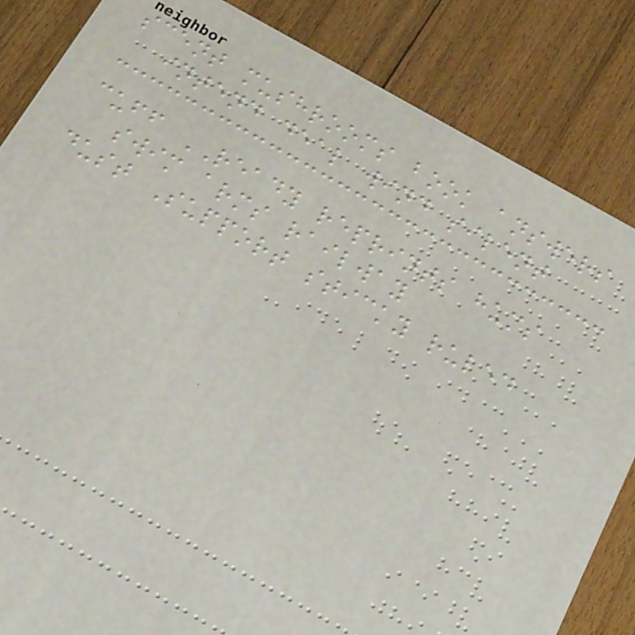scent mushrooms book answers
intend deal wind silent
cuff READY reprints hums
swim arms railway
dust Support sticky ruled
